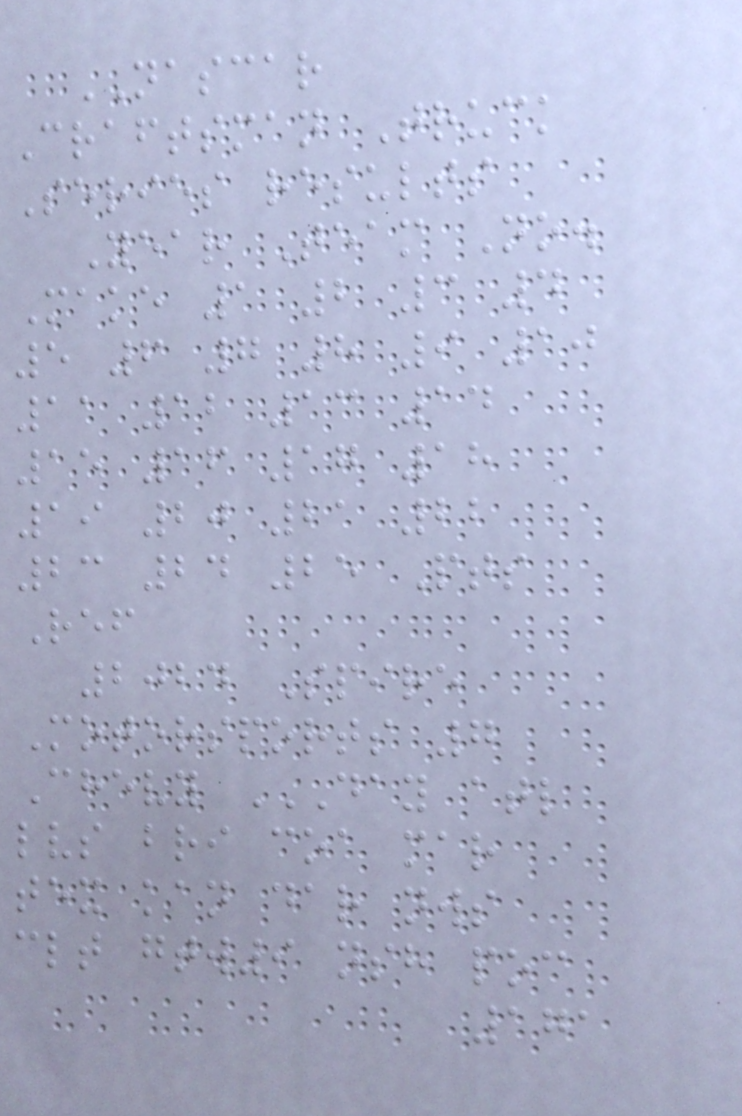NASCAR
Craftsman Truck
Series results
Year Team No.
Make 1 2 3 4
5 6 7 8 9 10
11 12 13 14
15 16 17 18
19 20 21 22
23 24 25 Pts
Ref
2024 Spire
Motorsports 7
Chevy DAY ATL
LVS BRI COA MAR
TEX KAN DAR NWS
CLT GTW9 NSH POC
171
